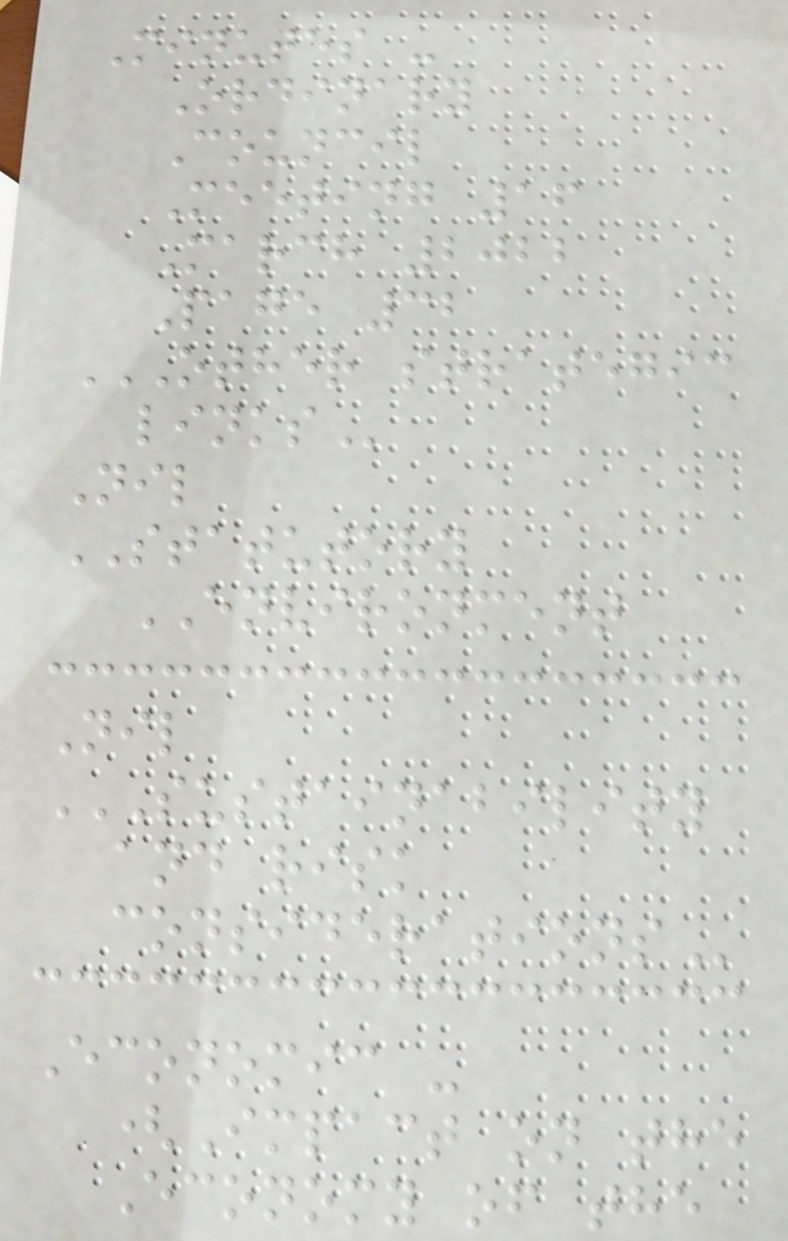Minutes -
Ordinary
Council
Meeting 16
March 2022
Page 32
OTHER STRATEGIC
LINKS
Nil
STATUTORY
ENVIRONMENT
Nil
SUSTAINABILITY
AND RISK
CONSIDERATIONS
Economic -
(Impact on the
Economy of the
